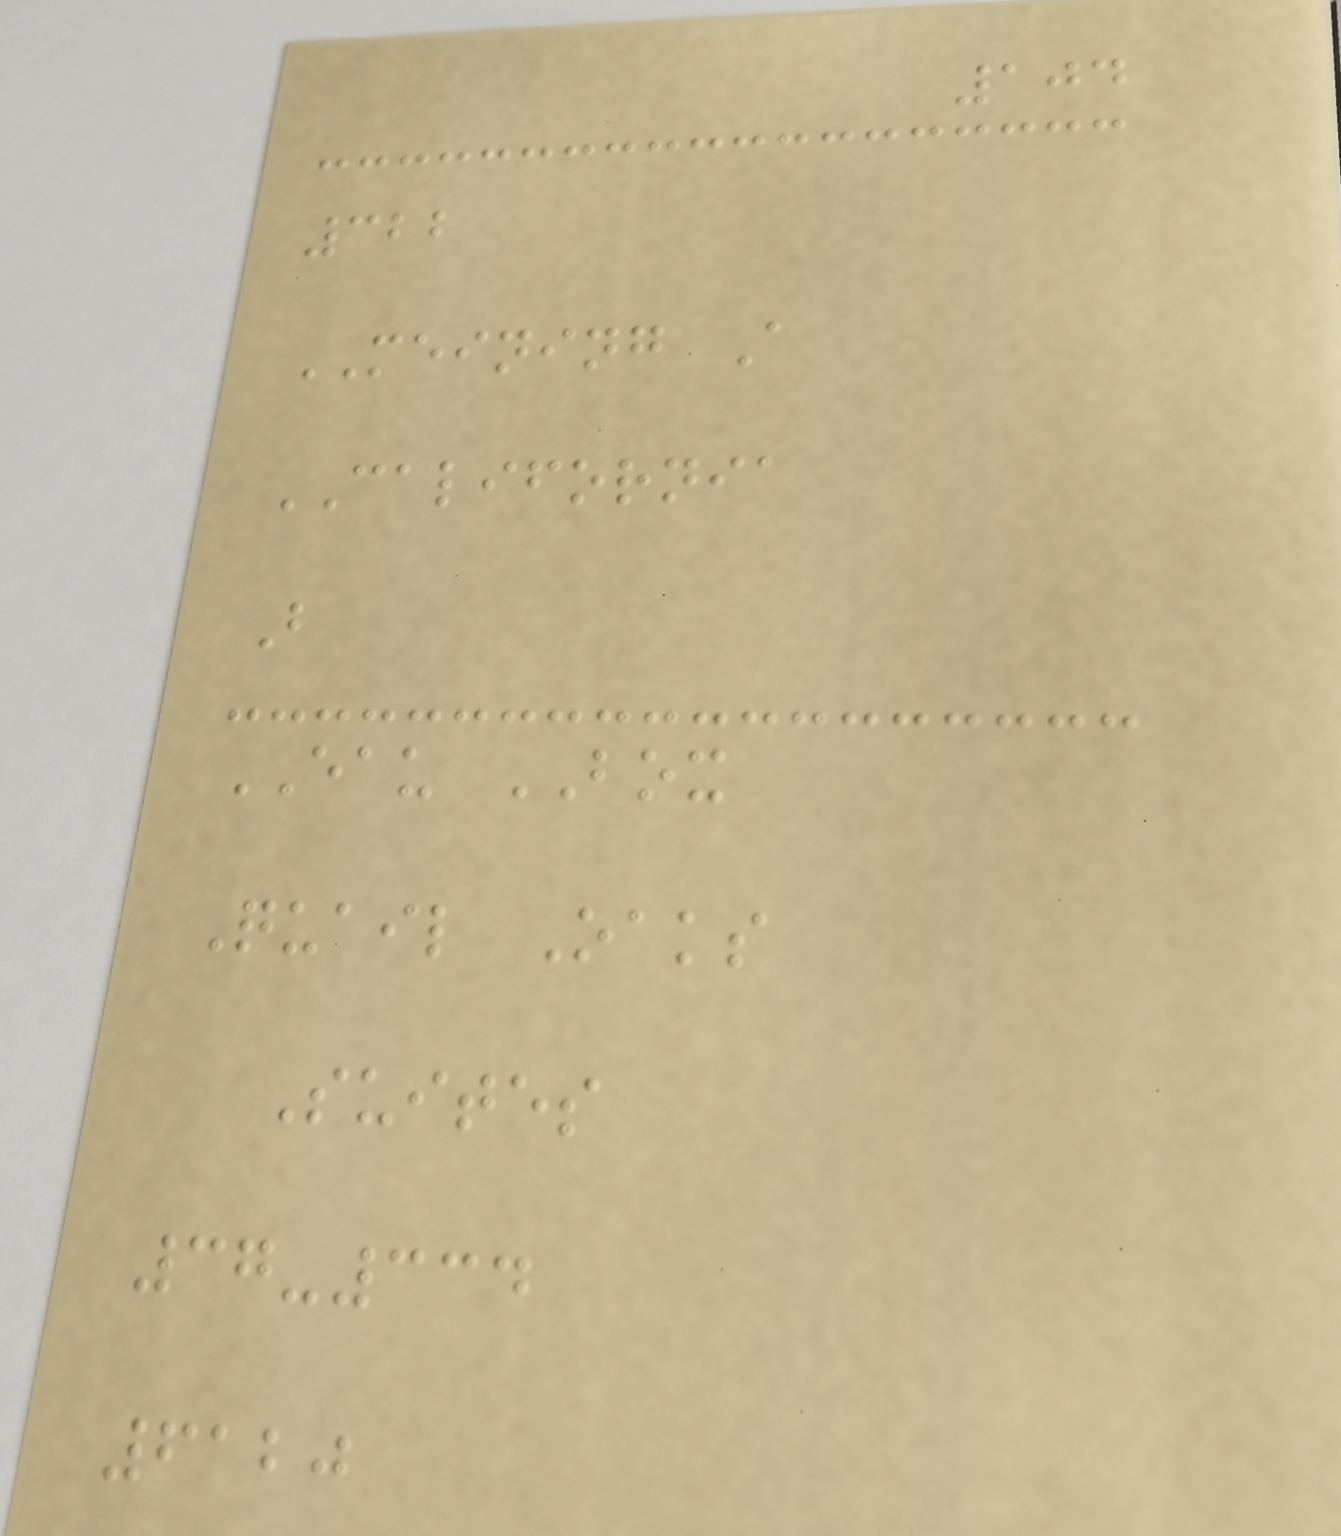104
322
MEINING A
CALIFORNIA
B
EAU BOX
Quail Oaks
Suites
37-334
6120
